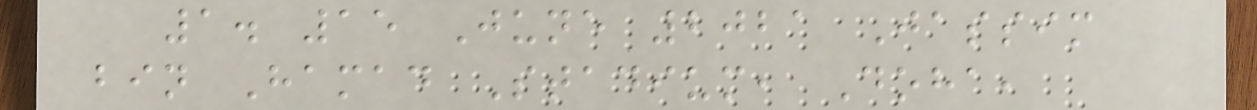1. 15 June 2021 Jassim
bin Hamad Stadium, Doha,
